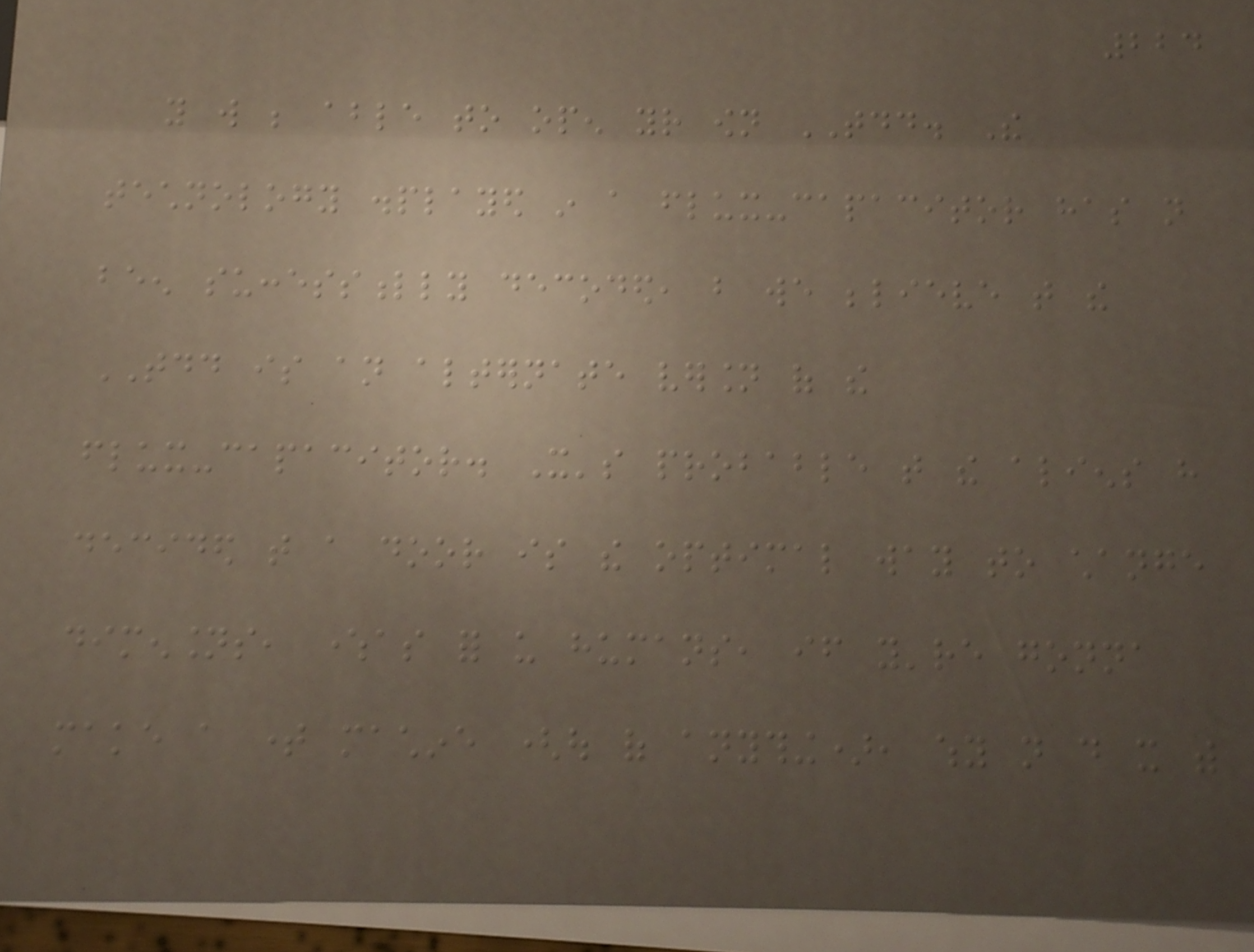224
you will be able to open your own TDD. The
technology displayed in a flux-capacitor has not
been successfully decoded, but we believe that the
TDD is an alternate version of the
flux-capacitor. It's probable that the aliens have
decided that a door is the optimal way to change
dimensions, whereas for us humans, if you're gonna
make a time machine (out of anything), why not do it with
